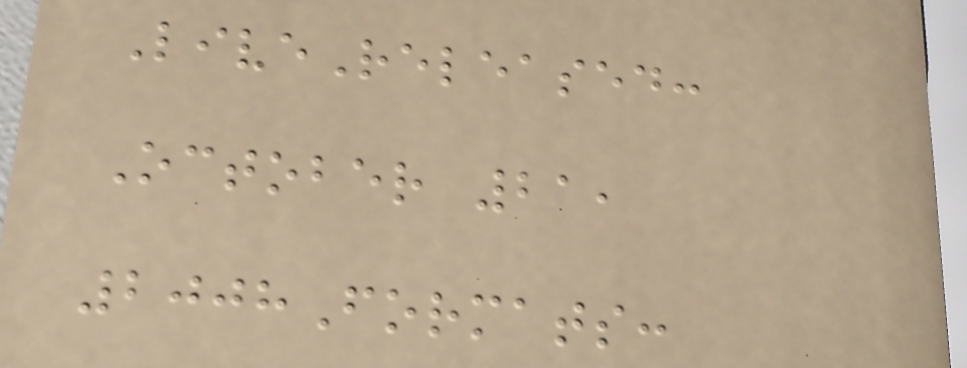LiveReleased:
October 21,
2008Formats:
